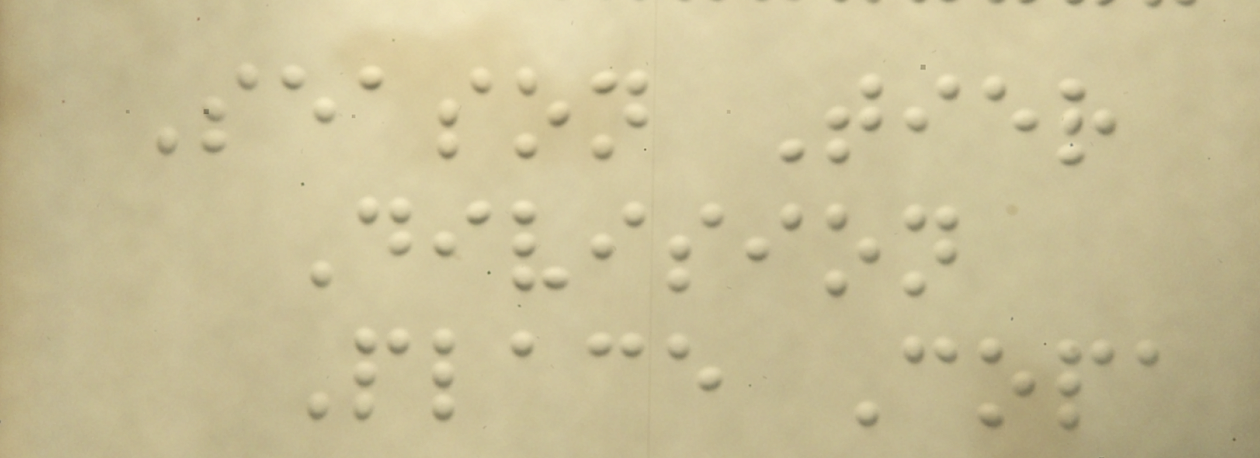Season Tier
Division
Place Copa
